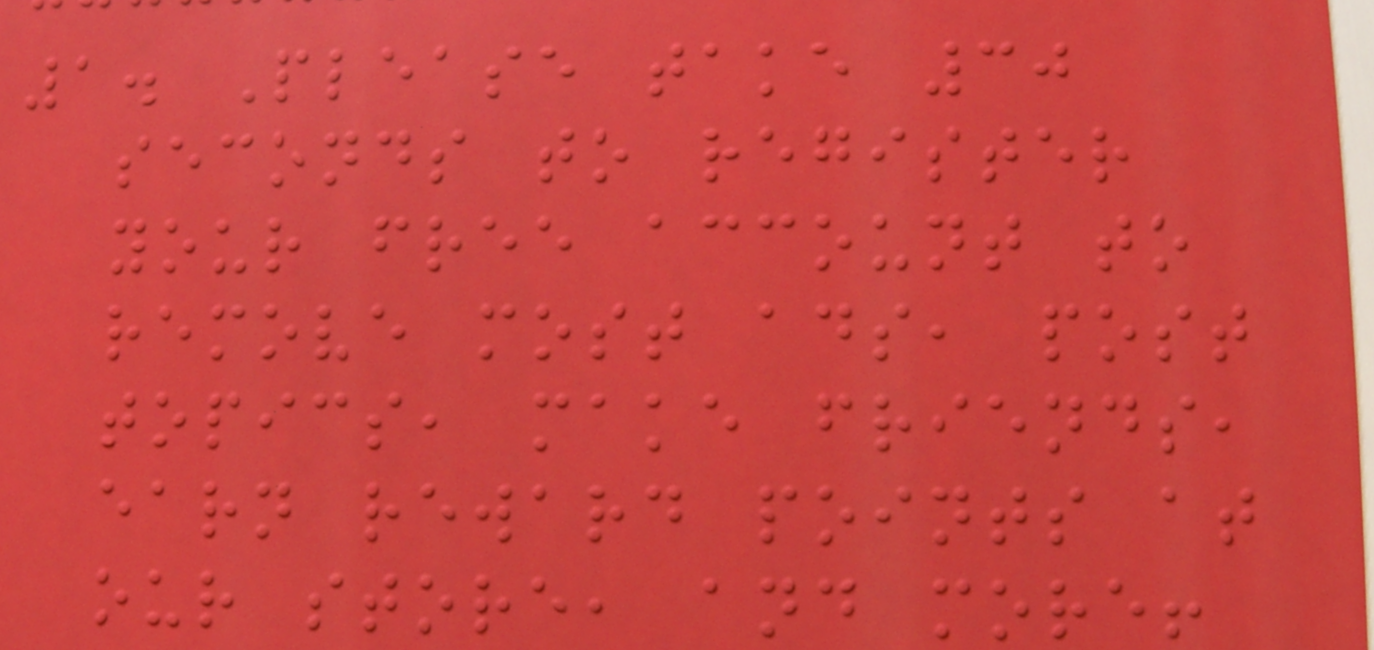1. Please take 30
seconds to register
your free account to
remove most ads, post
topics, make friends,
earn reward points at
our store, and more!
